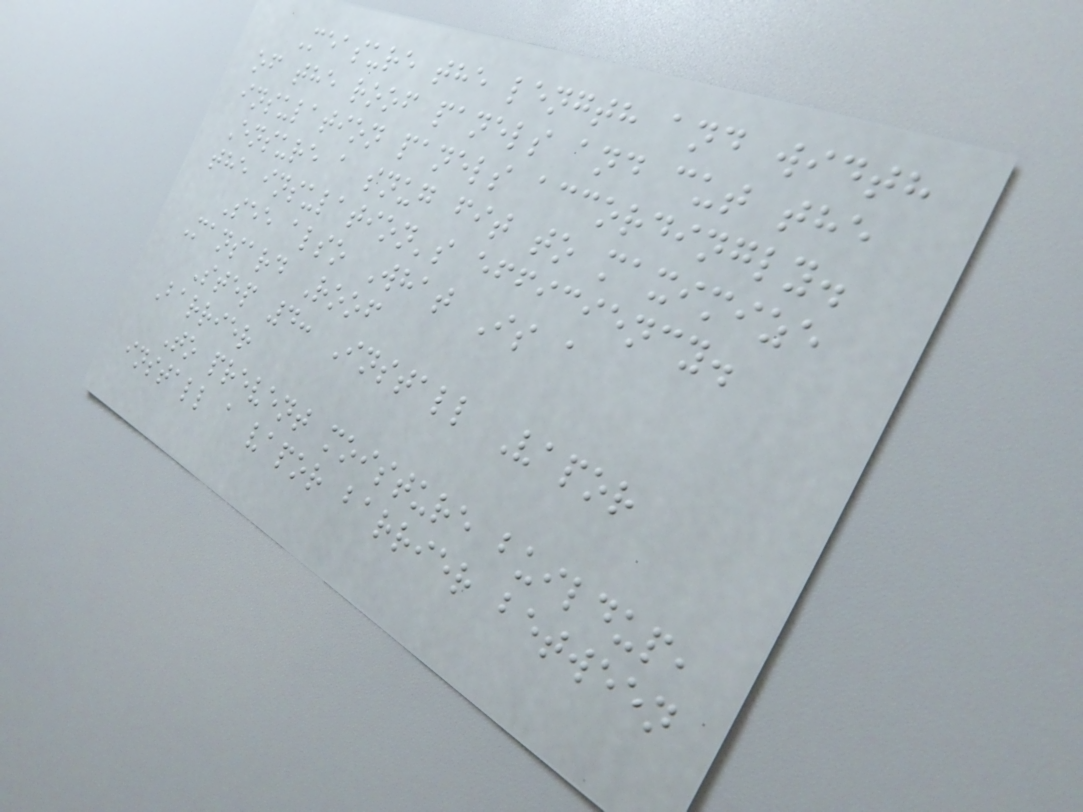Measure the length and width
of the roof panels and cut the
insulation panels accordingly.
Ensure a snug fit to maximize
the insulation's efficiency.
See also What Is a
Mansard Roof
Step 4: Install Vapor
Barrier
To prevent moisture buildup,
install a vapor barrier between
